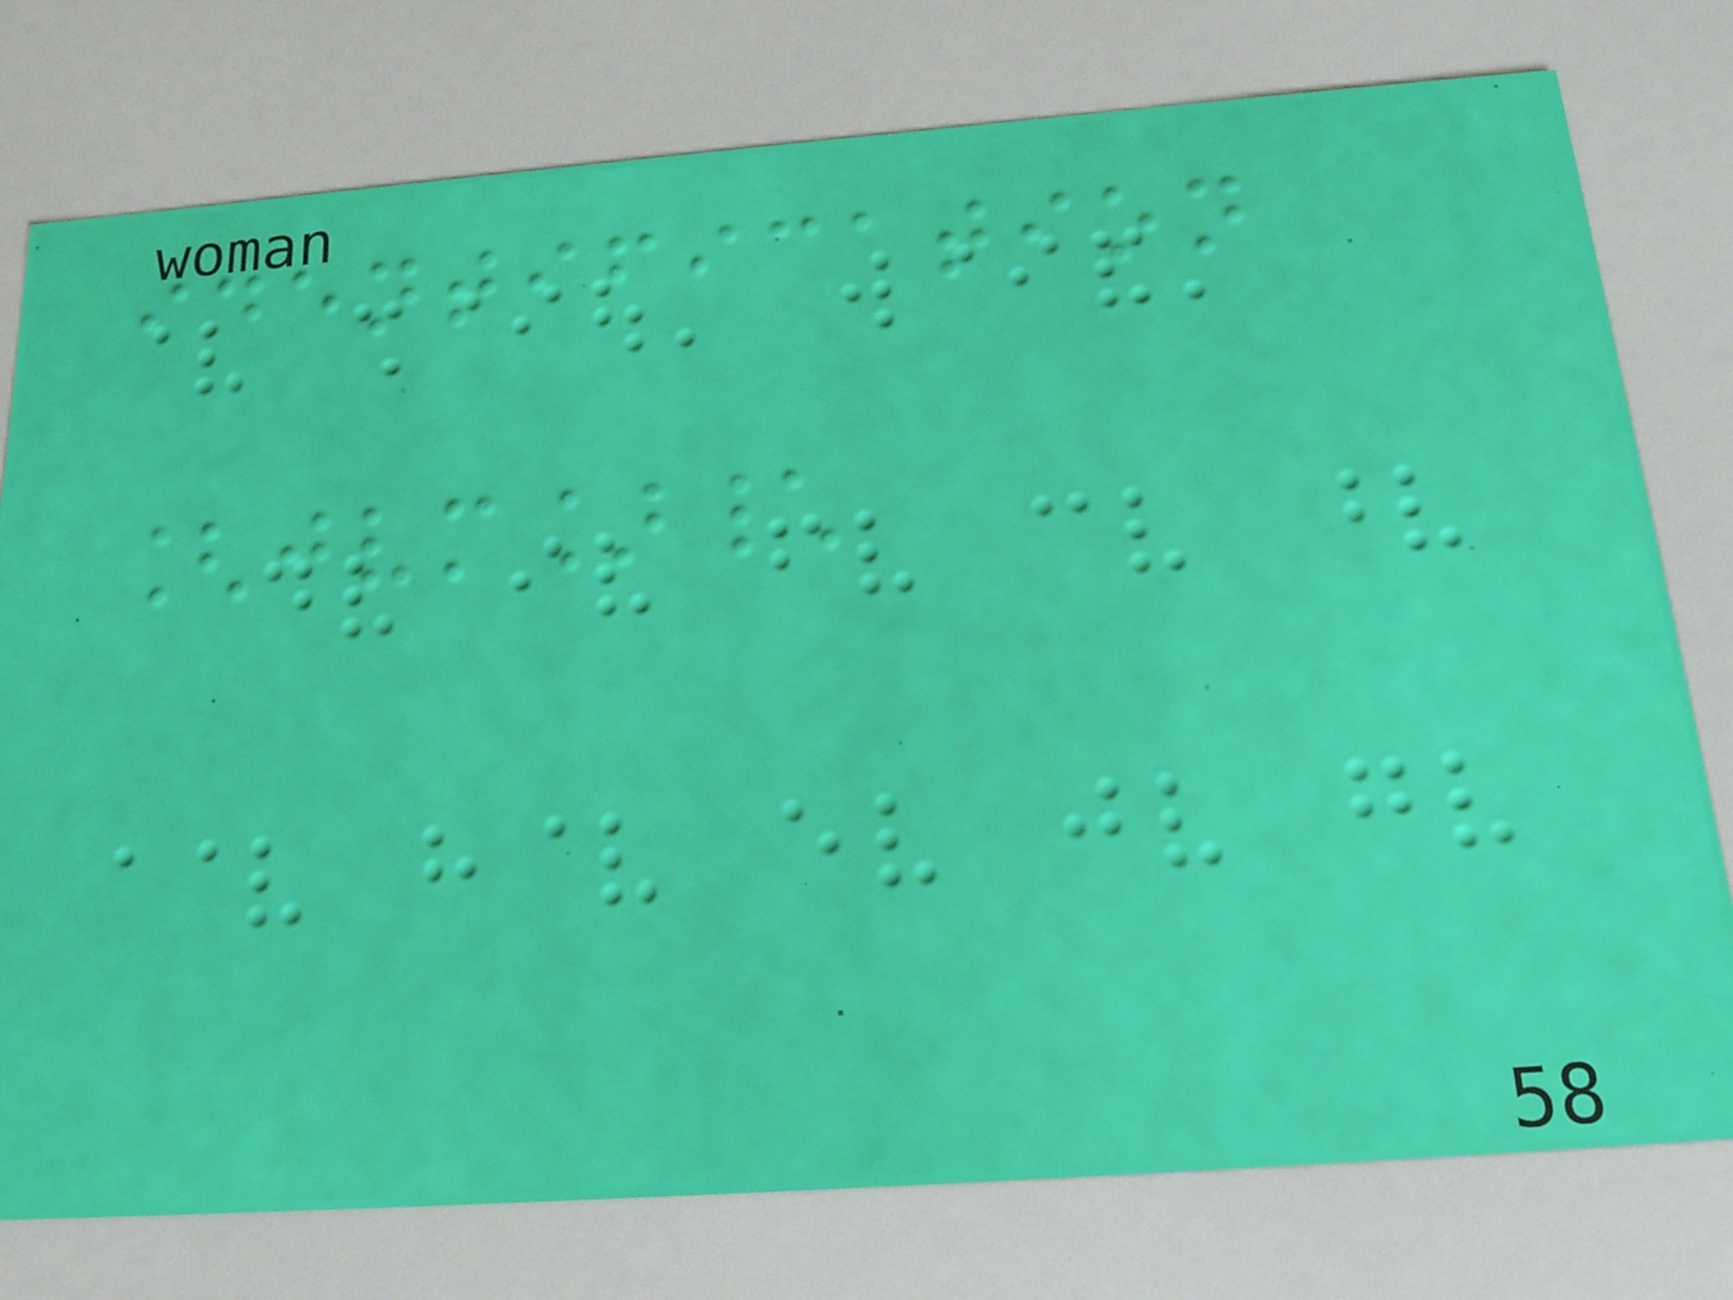identification
[jvm]\
